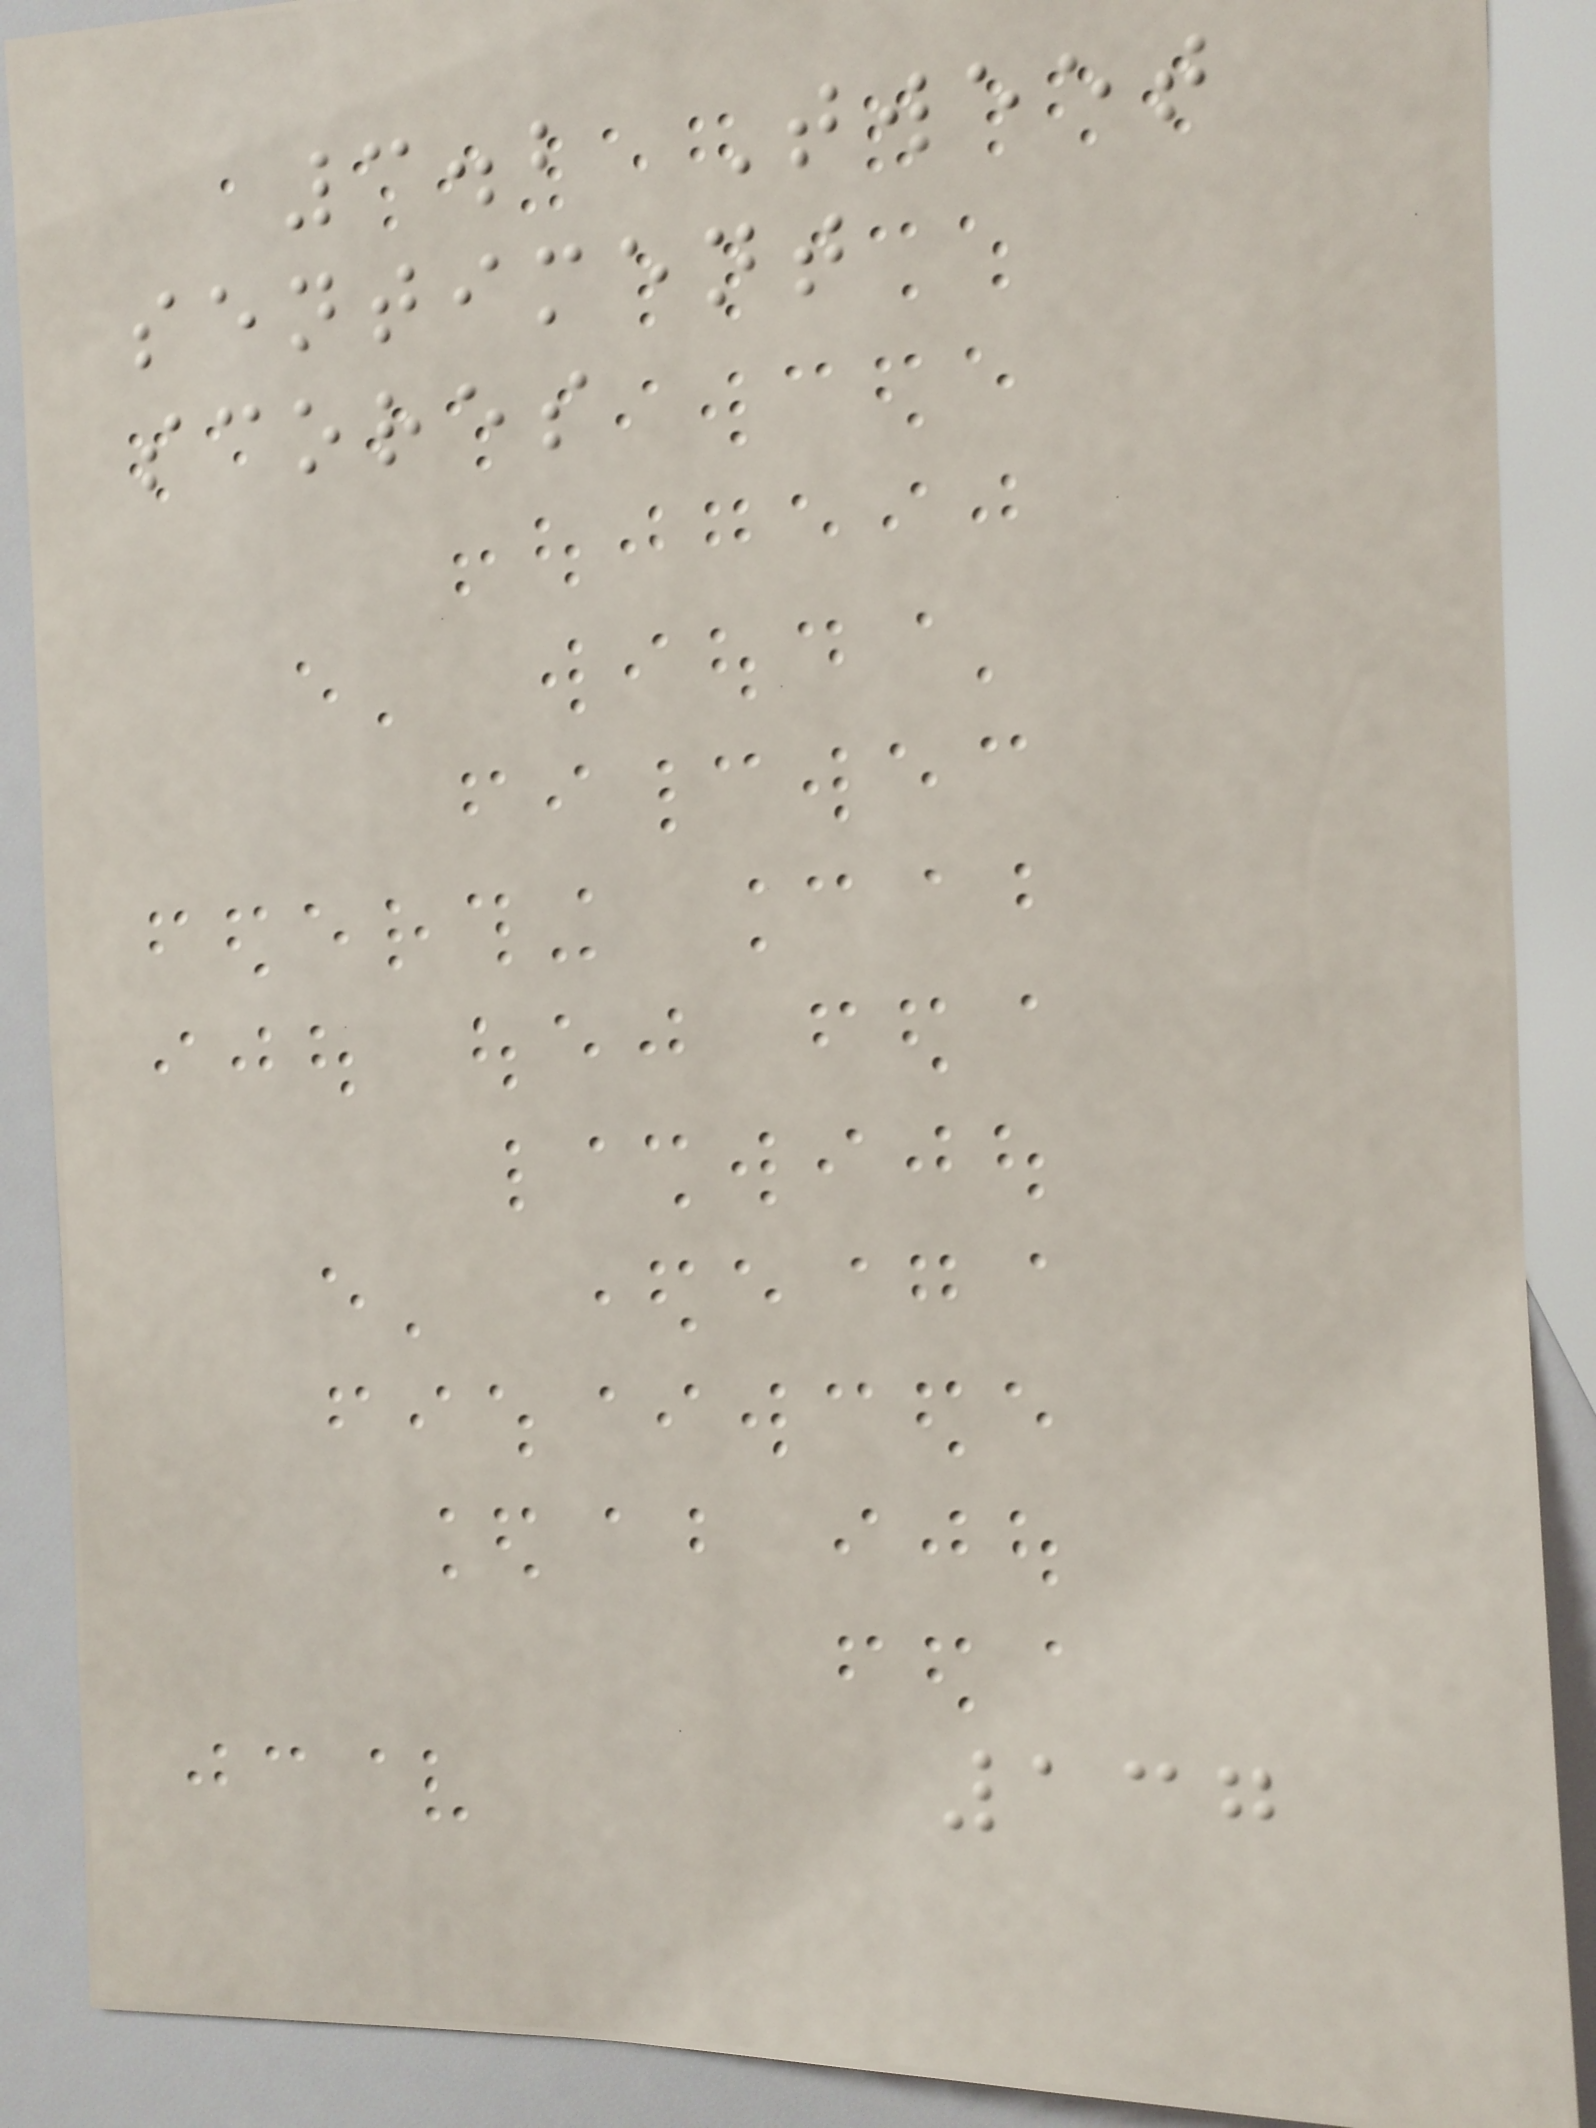3.2 Tweet
sentiment
scores
137
